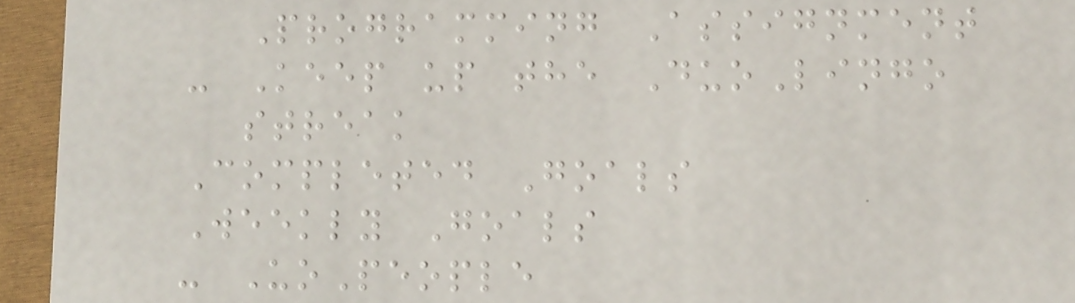Programming Assignment
- Keep up the DuoLingo
streak
Completed Goals
Weekly Goals
- UoPeople
